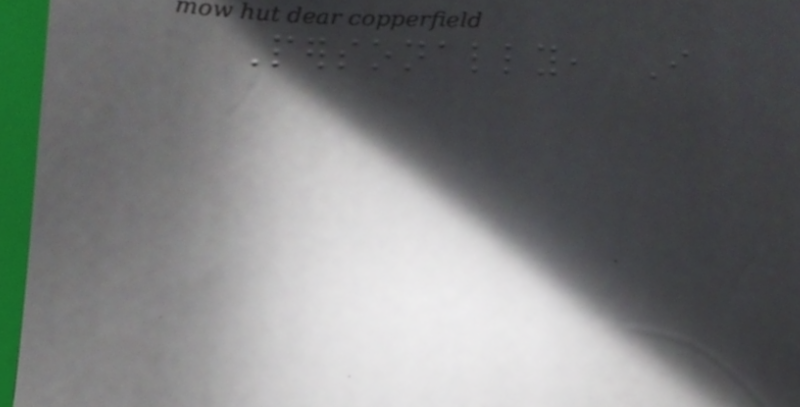Personally, I
